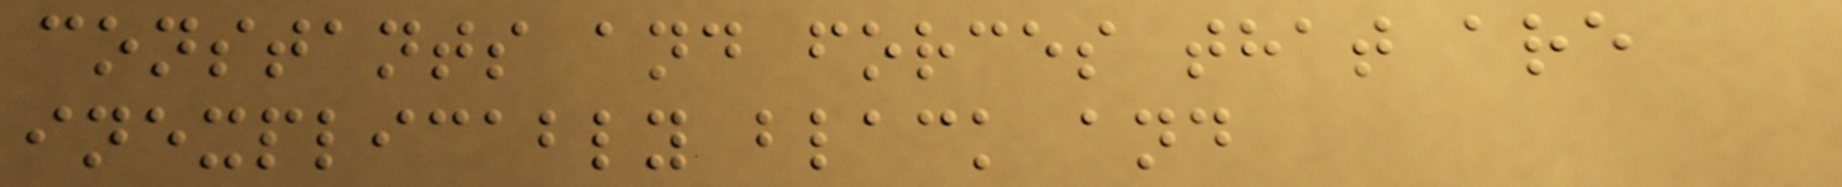constants and forces that are
inexplicably black and
